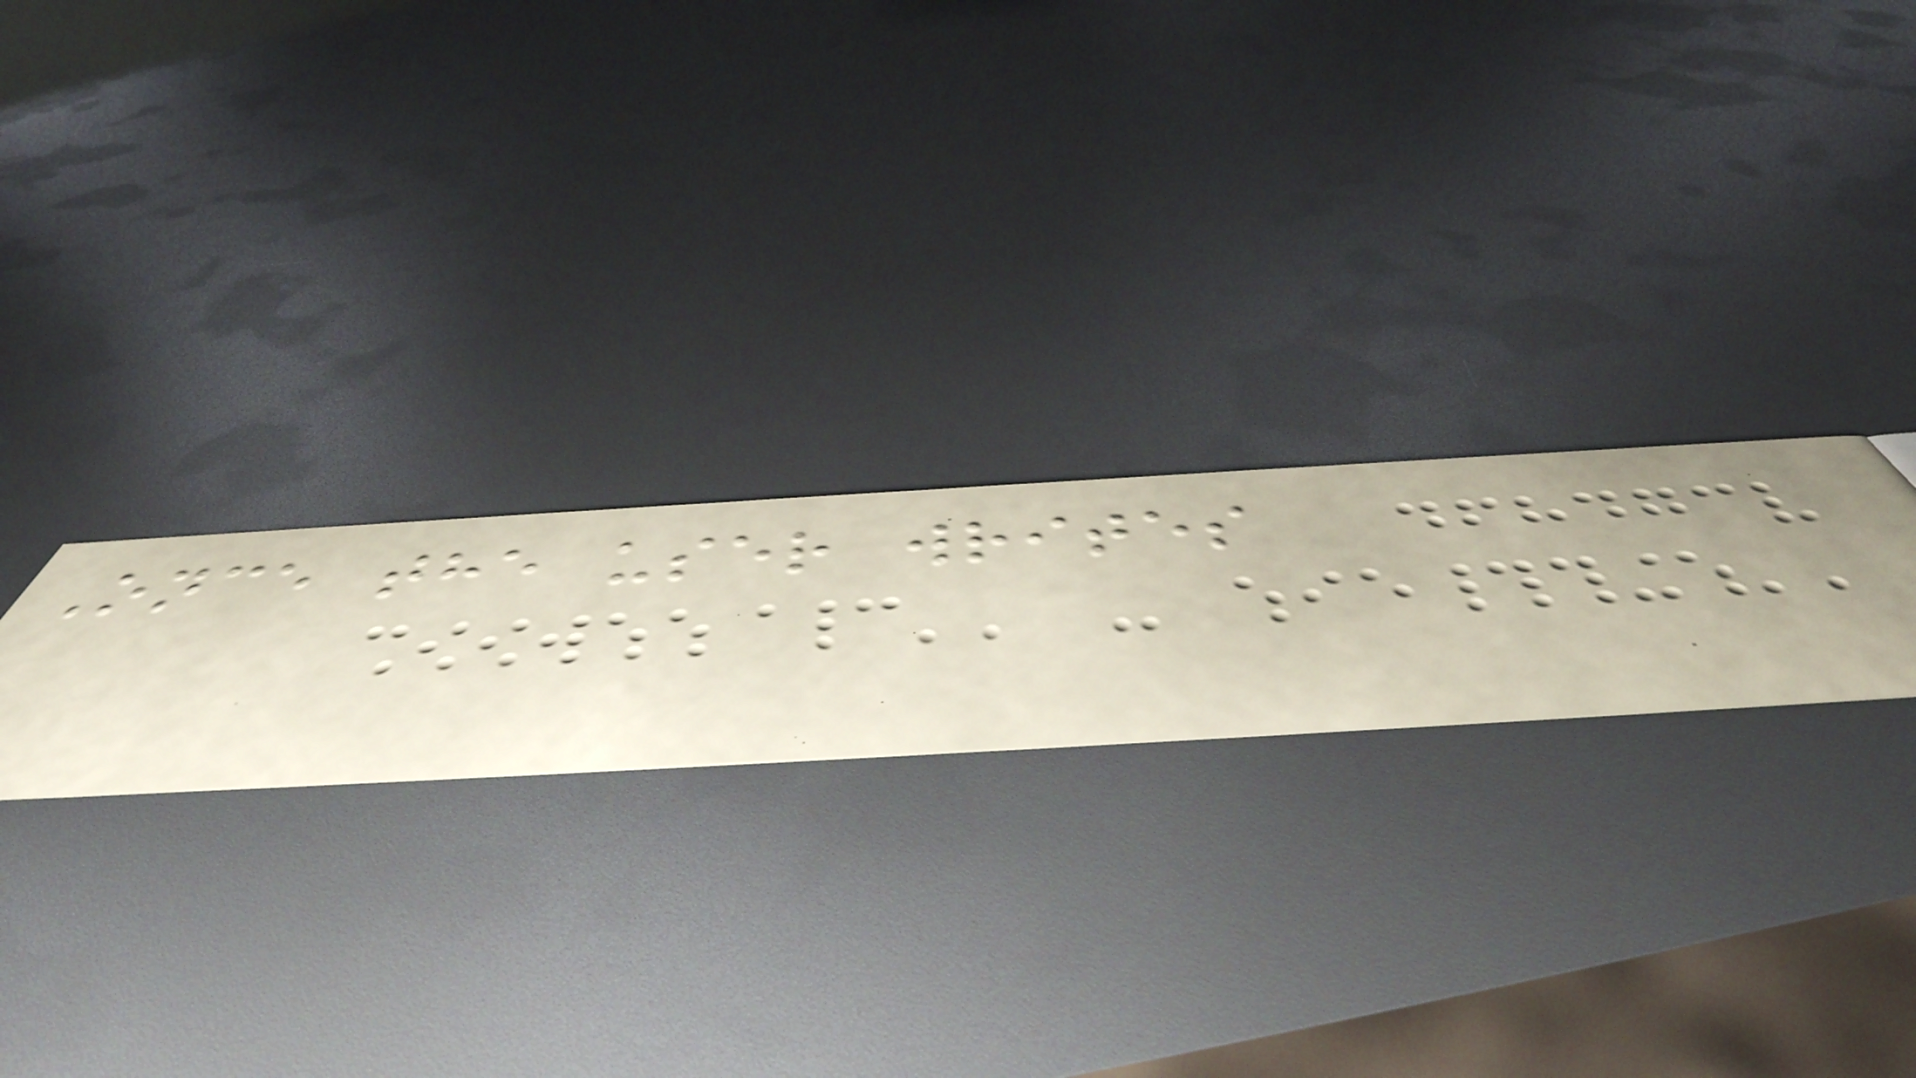Once the user writes
